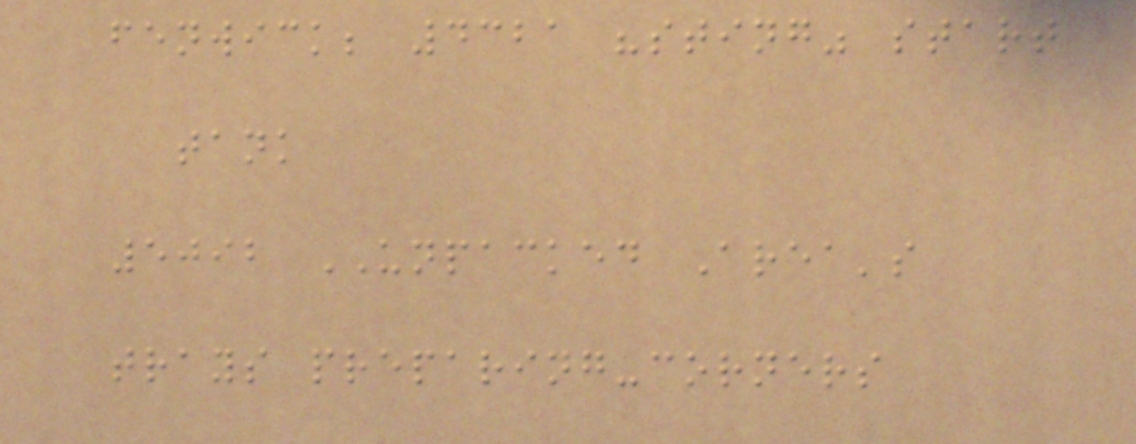fenwick; 4321 "sting" start
tank
5092 UNPACKED Area's
trays preparing-corners
